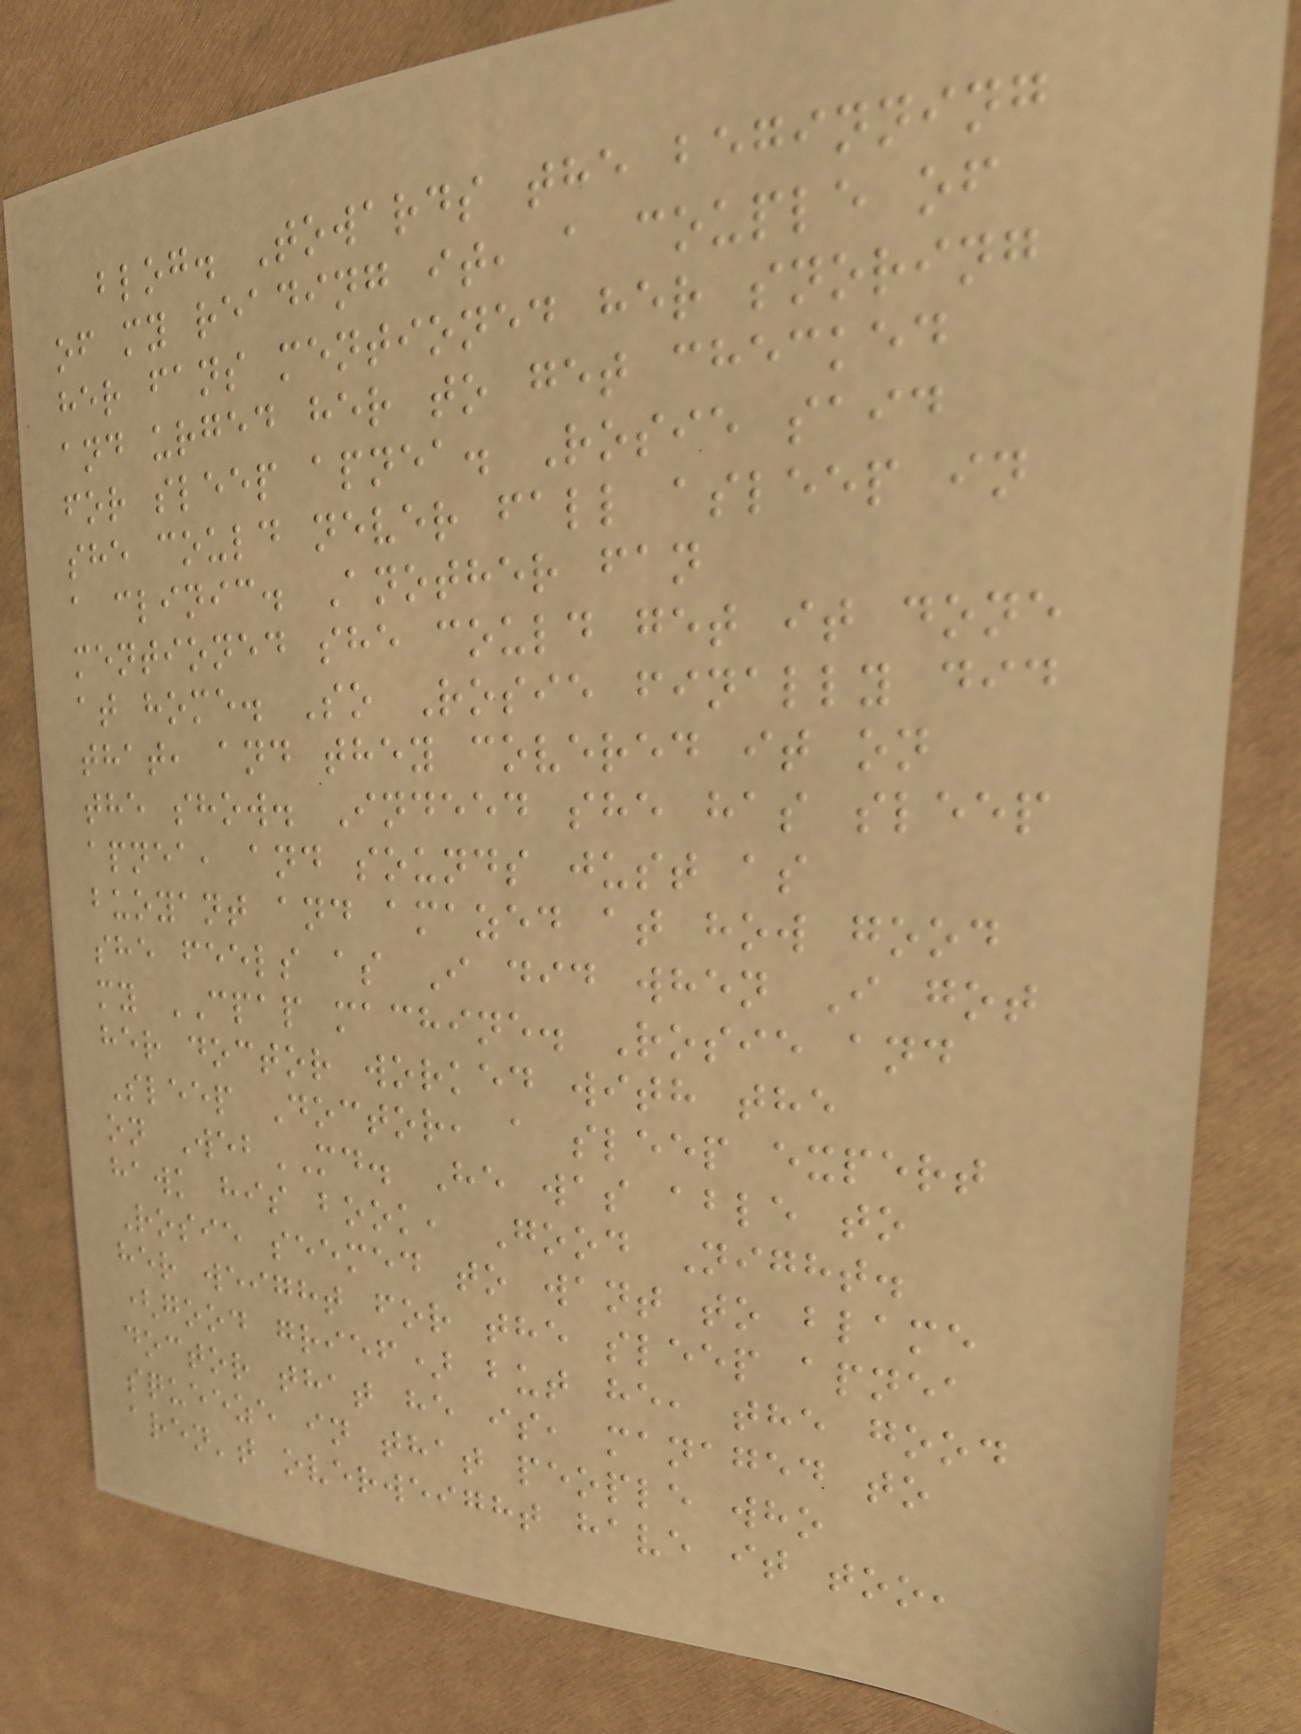blog. Towards the beginning
of my reading it, a couple of
her fans mentioned her snoring
and urged her to get checked
for sleep apnea. Rosie said
she could never fall asleep in
a clinic. Another fan
mentioned she could get it done
at home. So Rosie finally did
that, and they covered it on
the show. Indeed she has sleep
apnea, and sounds just as
buoyant and amazed at how good
she feels as I did when I got
my CPAP machine. Rosie and
her doctor worked with the
Sleep Doctor, a sleep expert
on WebMD. He was able to
hawk his book, Good Night.
Rosie seemed to want to blame
her weight for the sleep apnea
(good grief) but he, the good
doctor that he is, managed to
squeeze in that people who
aren't overweight have it too,
